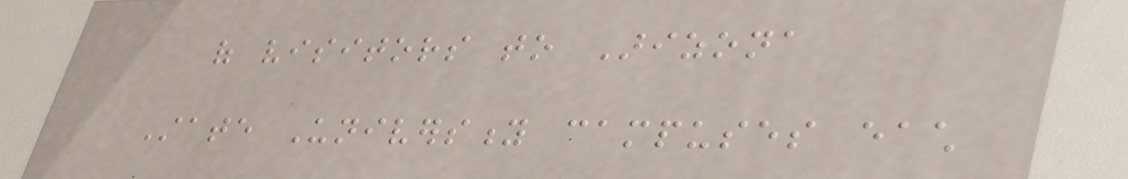of visitors to Arizona
State University campuses each
